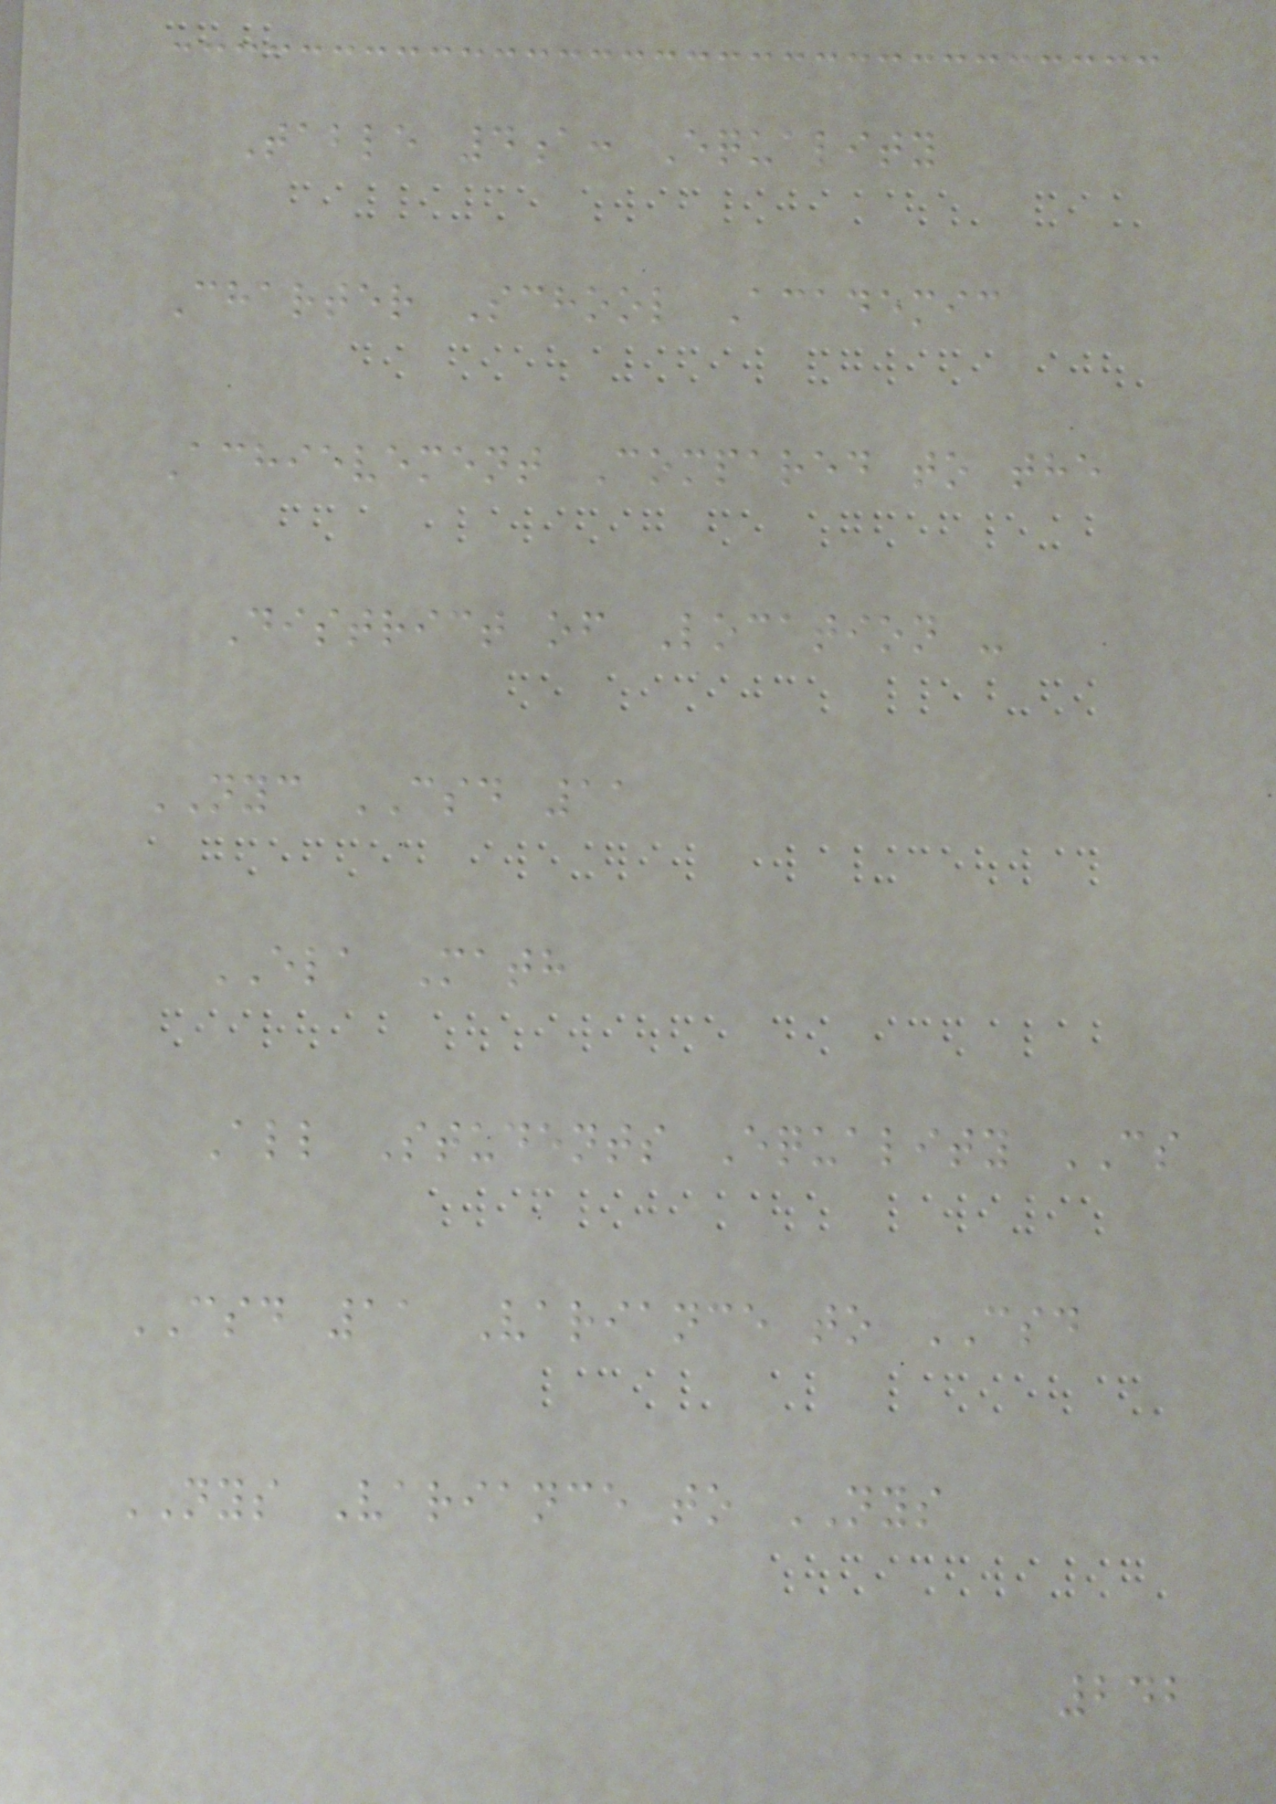Table 4a: Equality
Charter School Academic
Achievement Compared to the
District of Location -
NYC CSD 11
ELA Math
All Students Equality CS
CSD 11 Variance to CSD
NYS Variance to NYS
242
